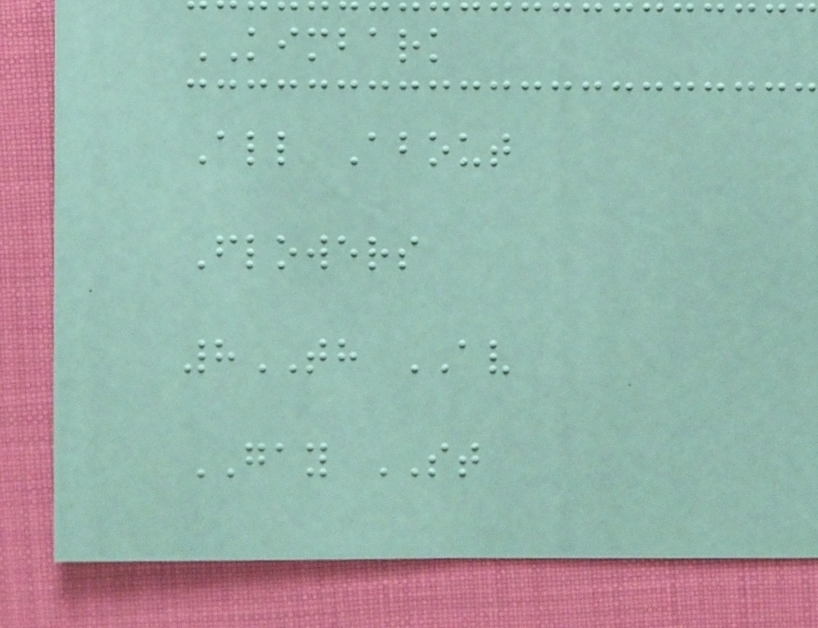KIMBARK
All About
Flowers
8TH AV
GAY ST
